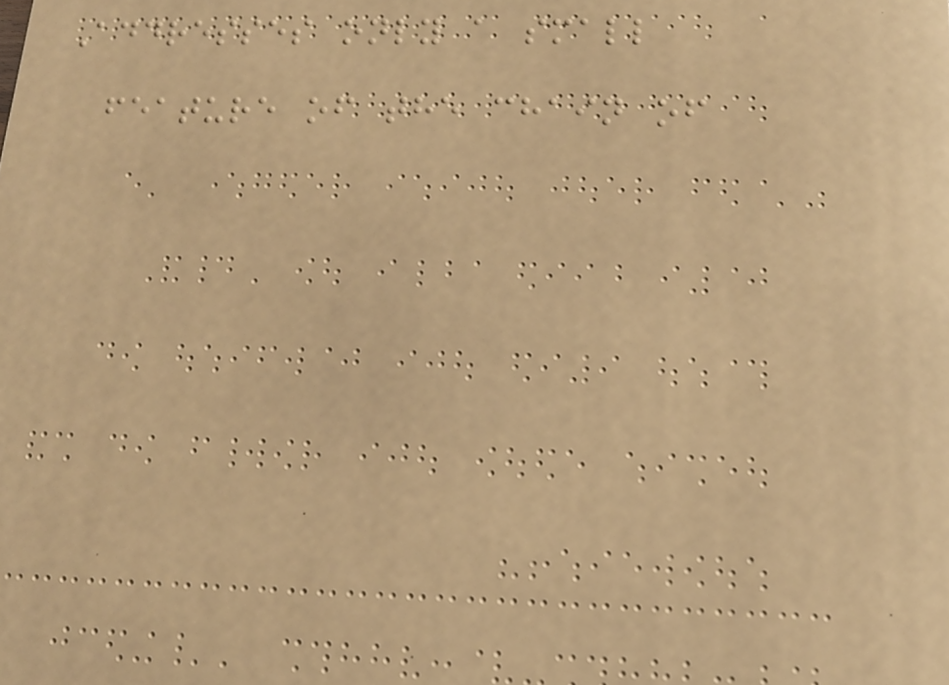Addresses only a small
feature of the chain of
